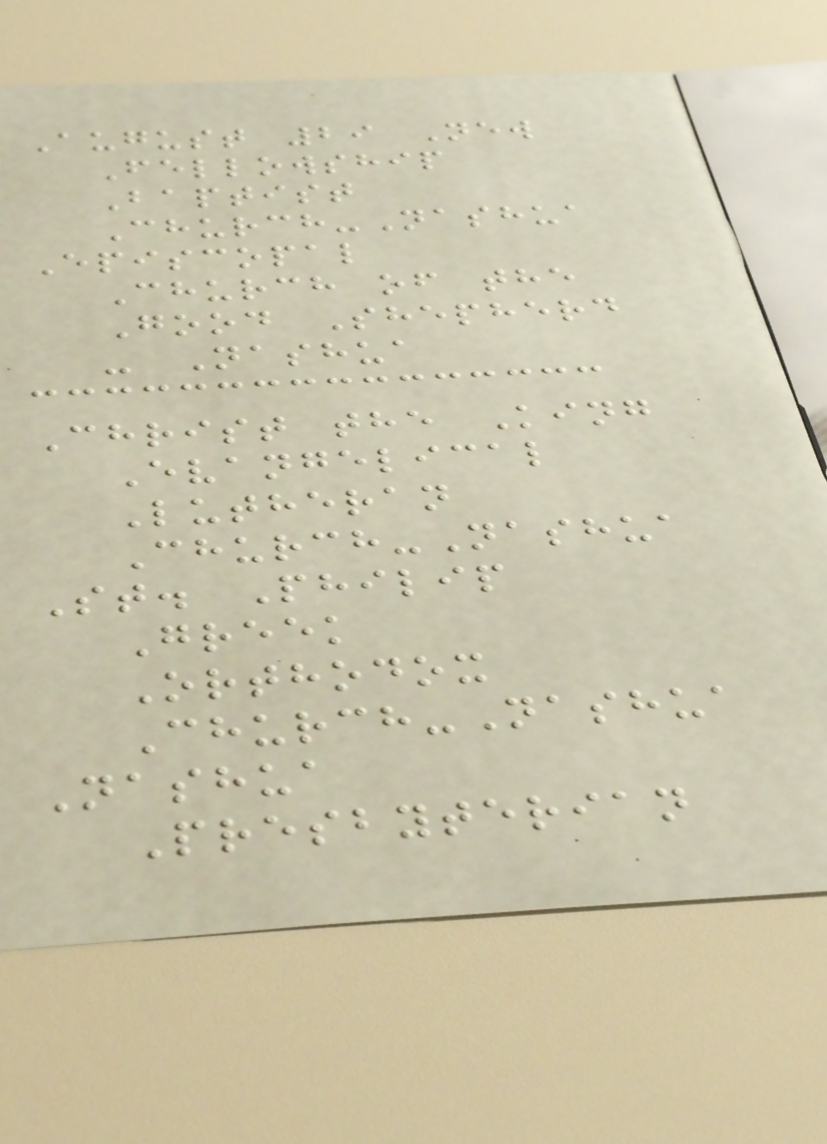August 29 New
Fellowship
Baptist
Church-Nashua
Episcopal
Church of the
Good Shepherd
- Nashua
Christ the King
Evangelical
Lutheran
Church-Nashua
St. Philip
Greek
Orthodox
Church-Nashua
Nashua
Presbyterian
